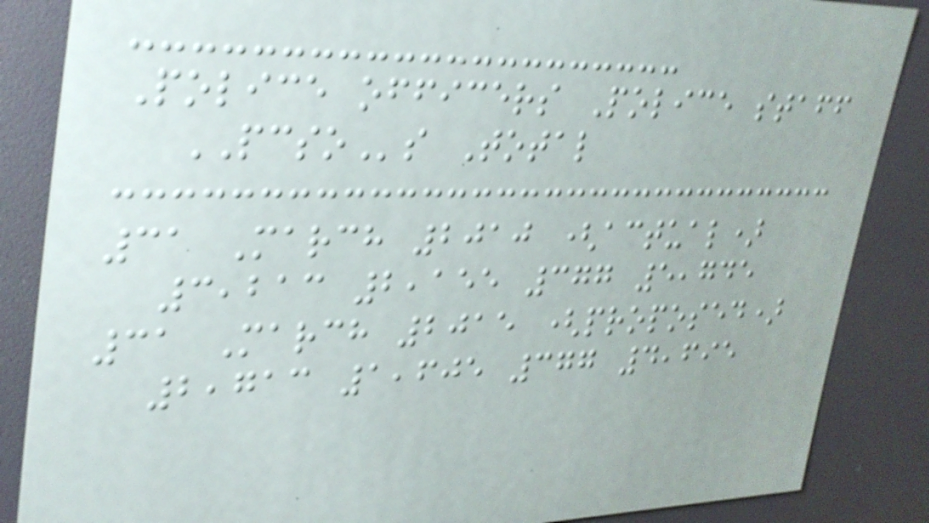Police officers Police staff
PCSOs Total
31 March 2010 (actual)
3,213 2,155 377 5,745
31 March 2015 (proposed)
2,713 1,605 377 4,695
